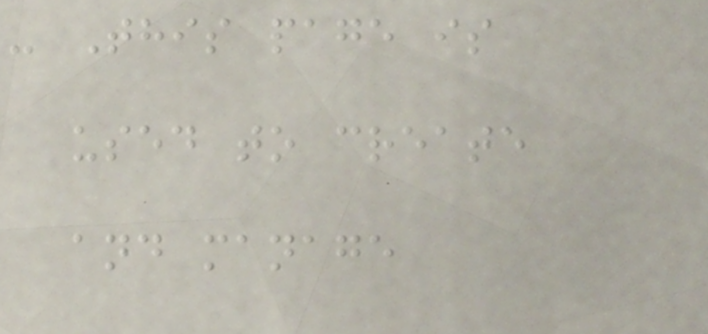- This page is
used to create
and manage
